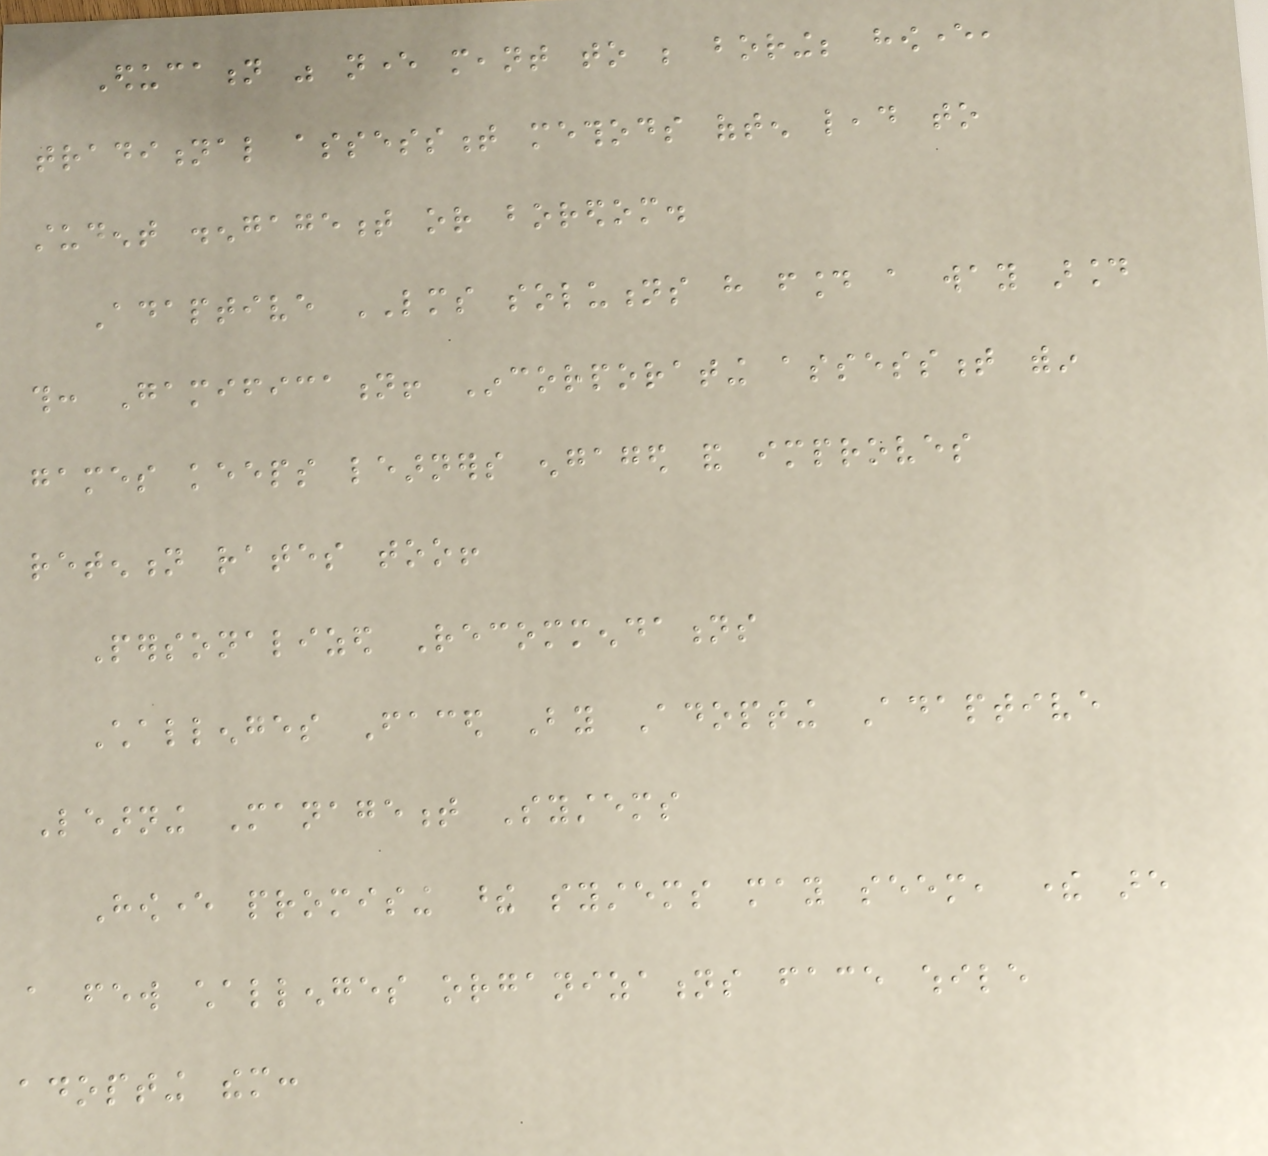Education was never meant to be boring; however,
traditional assessment methods often lead to
student disengagement or boredom.
Adaptive LMS solutions have found a way around
this: Gamification! Incorporating assessment within
games keeps learners engaged and improves
retention rates too!
Personalized Recommendations
Challenges Faced By Adopting Adaptive
Learning Management Systems
However promising these systems may seem, there are
a few challenges organizations face while
adopting them:
